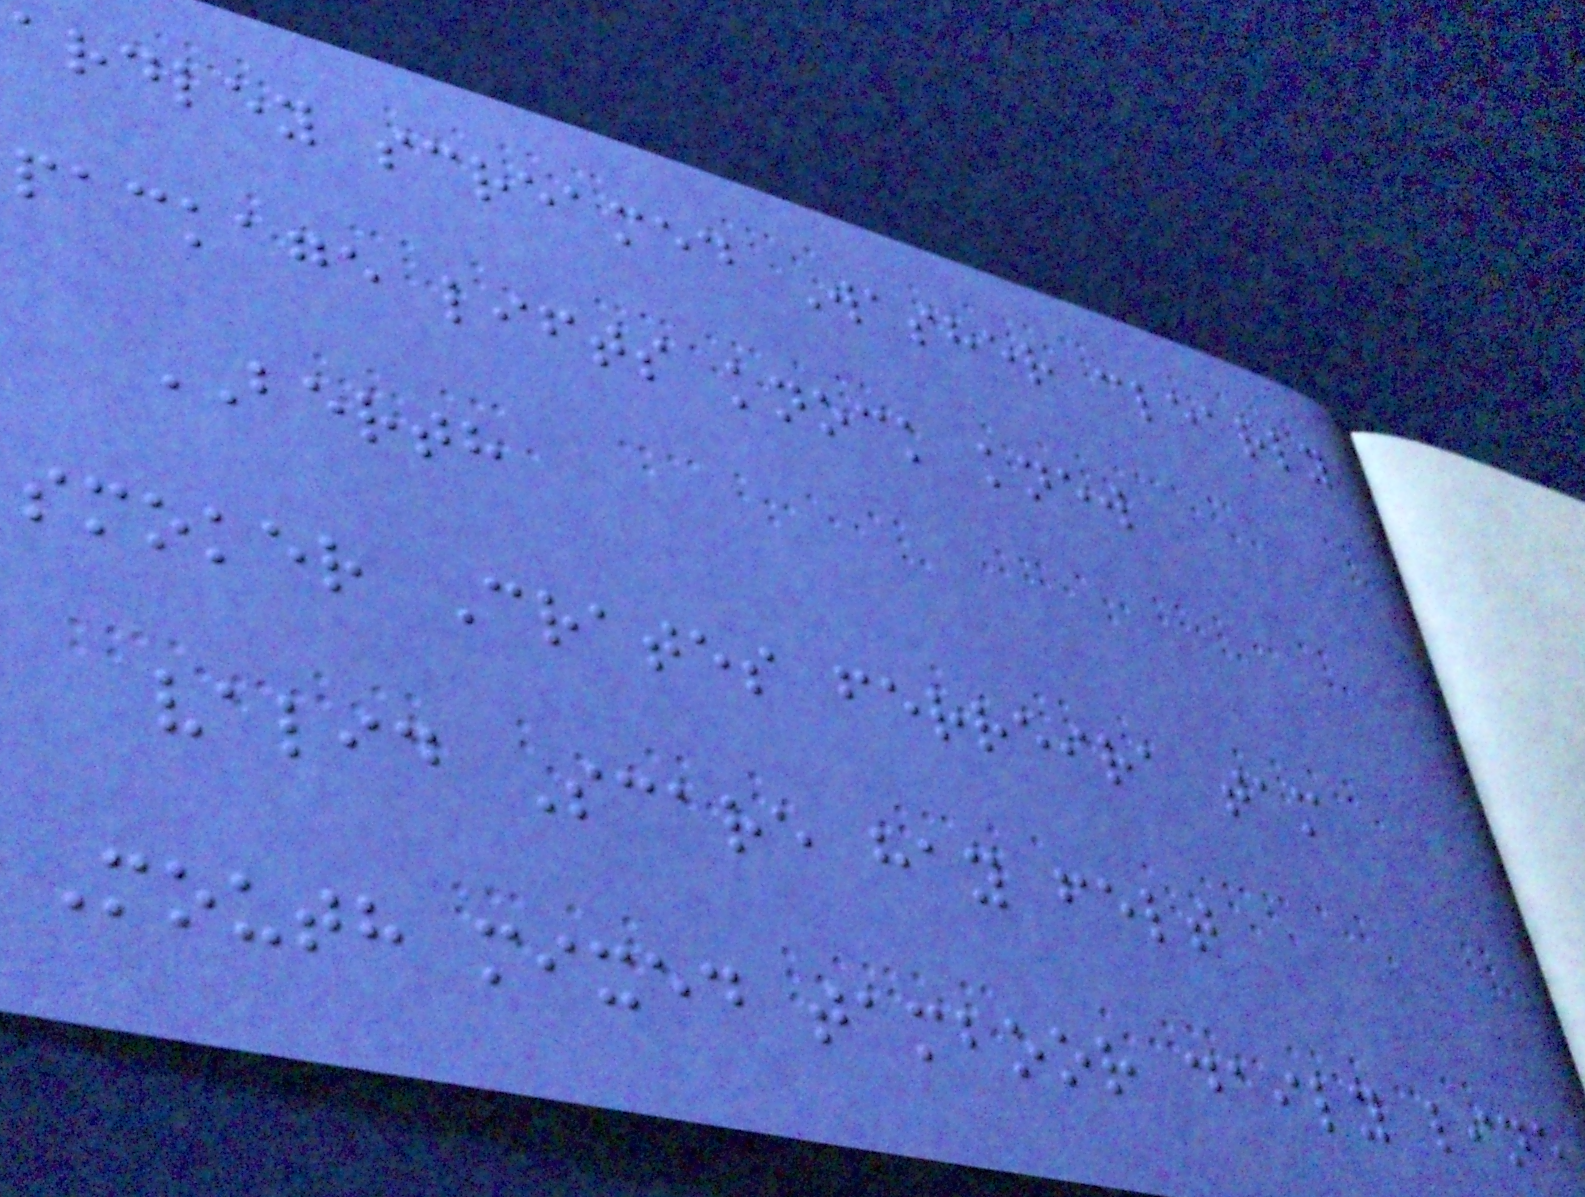ardley screamed Washer clearly
package lifts knock knew
BERTH
smoker Crates ferreira tam
valid Scare hay felt
Mouth mixed tamboor daily line
